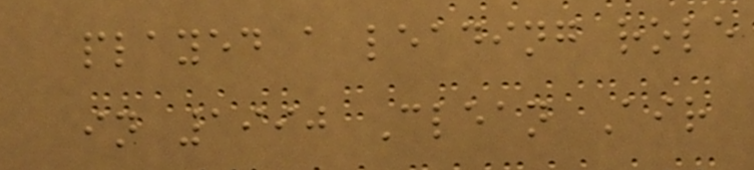played a leading role
in 1990 Clean Air
